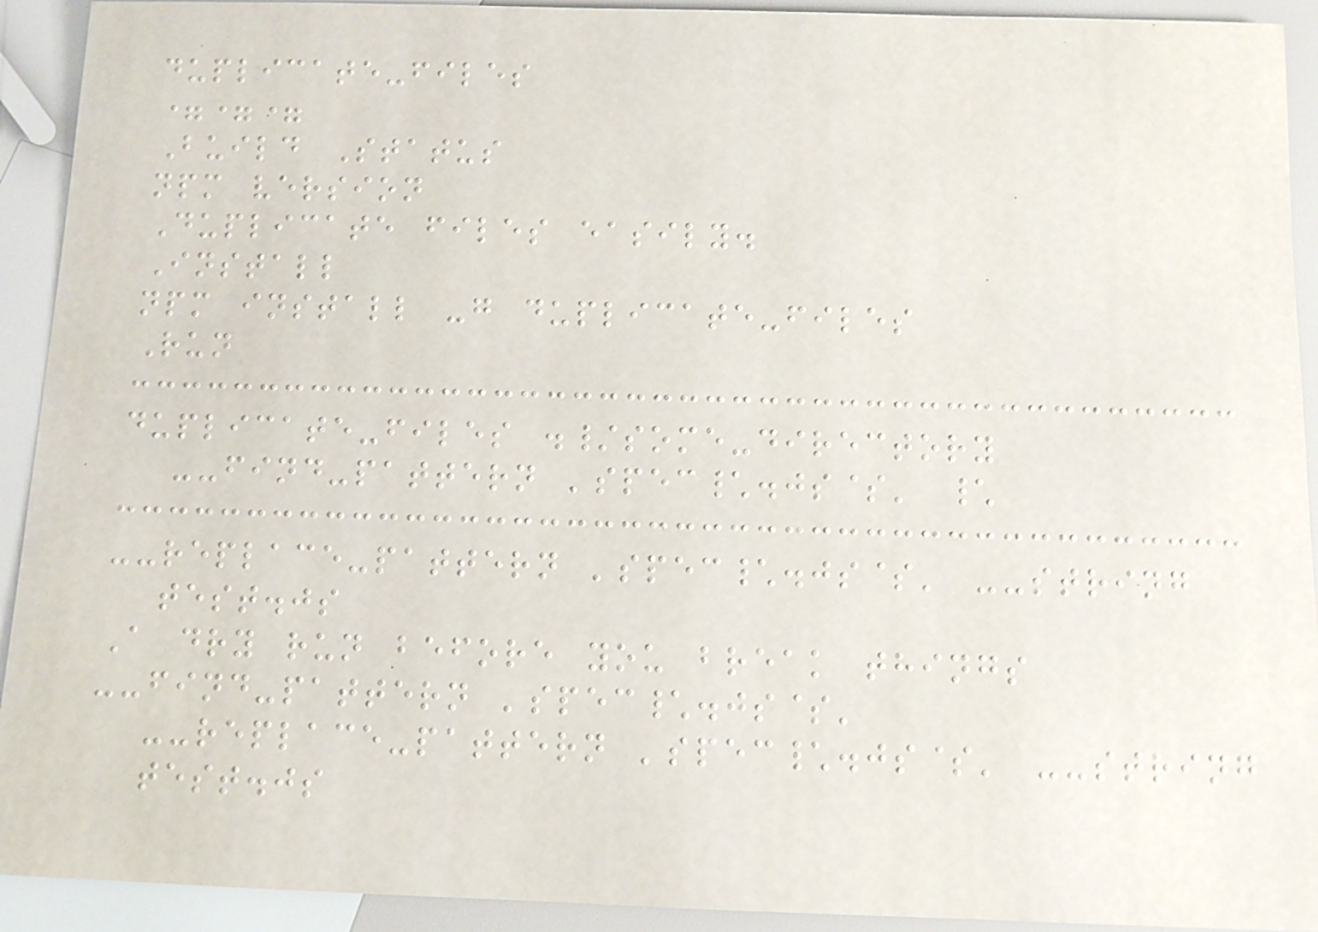duplicate-files
===
Build Status
npm version
Duplicate files easily.
Install
npm install -g duplicate-files
Run
duplicate-files ./some-directory
--find-pattern 'spec\.js$' \
--replace-pattern 'spec\.js$' --string
test.js
A dry run before you break things
--find-pattern 'spec\.js$'
--replace-pattern 'spec\.js$' --string
test.js
